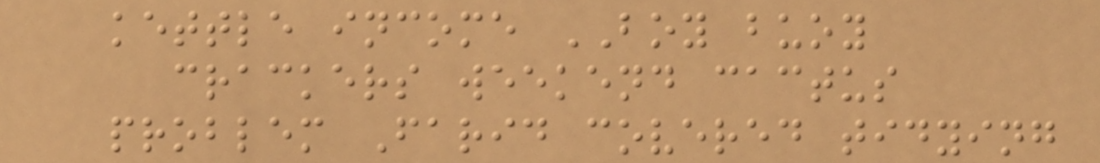kettle income BOY buoy
crackers weekend cactus
problem Farid covered tidying
